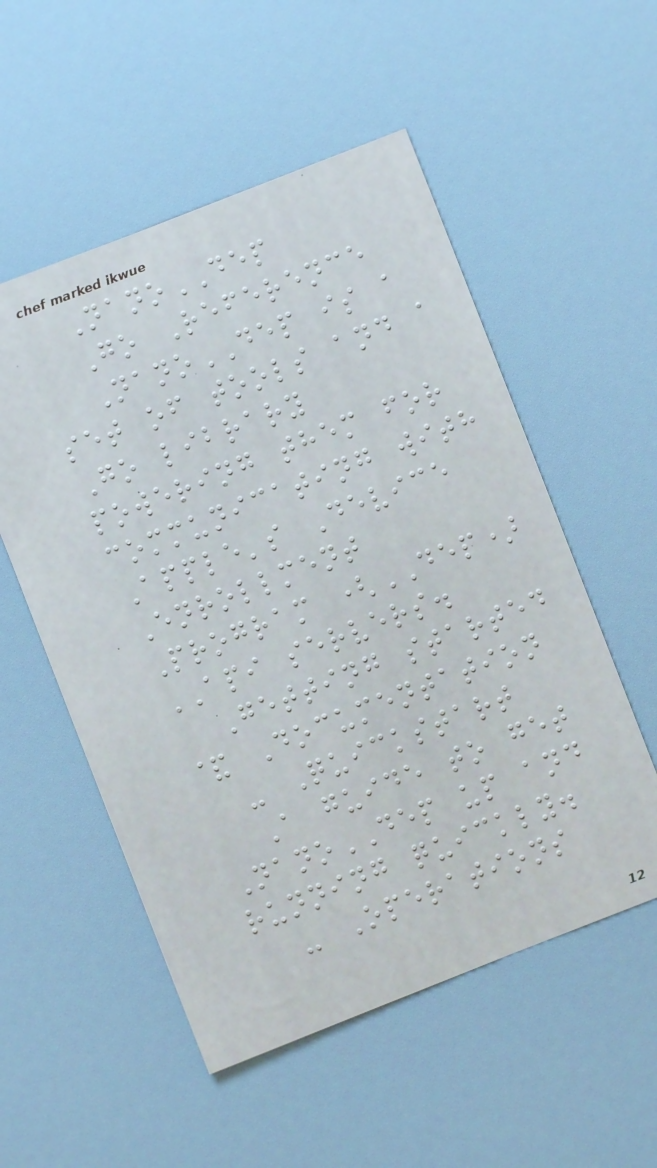NanoDEP
Go Reference
NanoDEP is a
set of tools and a
Go library
powering them for
communicating with
Apple's Device
Enrollment
Program (DEP)
API servers.
Getting started
& Documentation
- Quickstart
A guide to get
NanoDEP up and
running quickly.
- Operations
